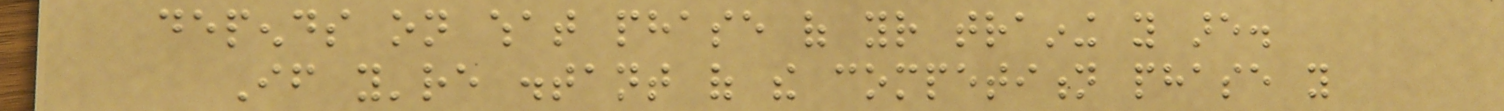depends on what phase of your training you are.
If you're distant of the competition phase you
